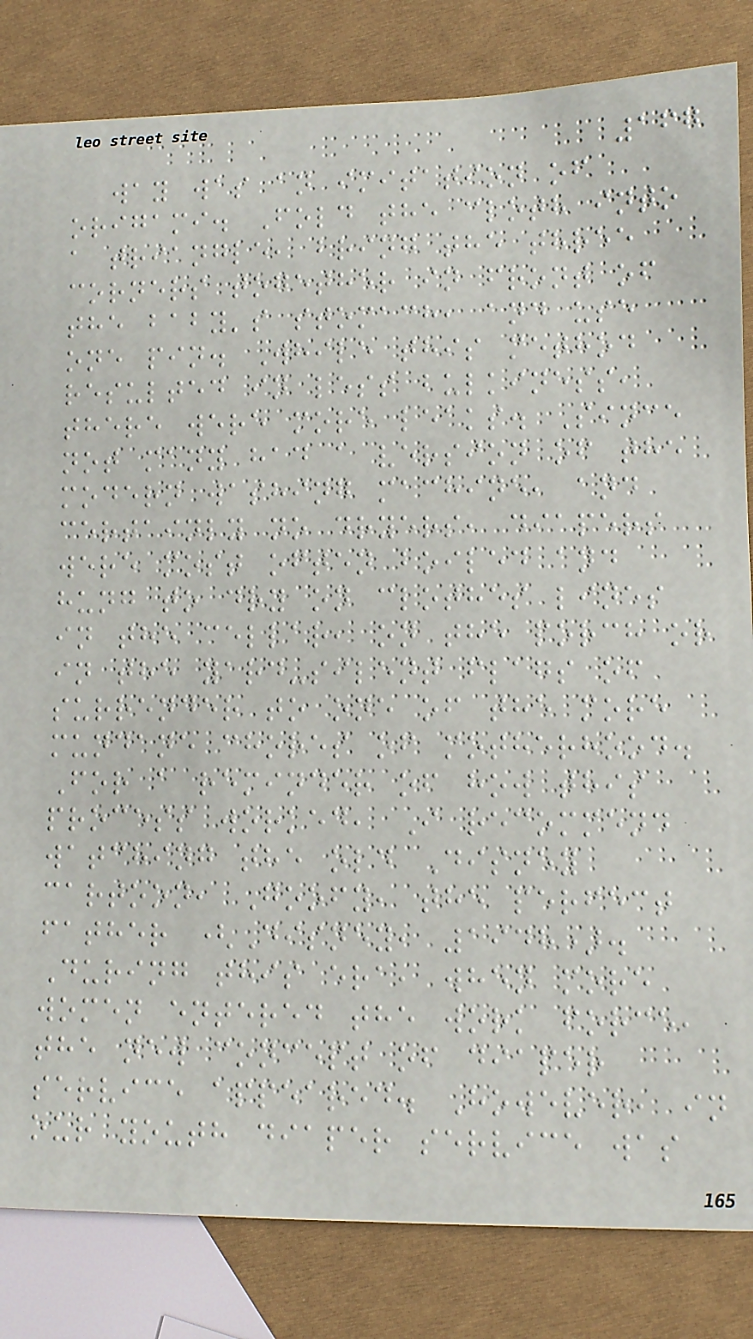167
way was an imitation of
origami. Fold the cloth into
a triangle, bring the three
corners together in front of
the baby's stomach, and use
one pin. While this method
resulted in less bulkiness,
there were more leaks. Since
not many had a version of the
modern washing machine, and
certainly no dryers, diapers
were most often boiled and
hung to dry on clothes lines
in the cellar, on the porch or
in the yard-silent flags of
surrender to one of the more
mundane chores of motherhood.
For a reminder of how this
process worked, I recommend
watching the old Disney
cartoon, Goofy, the perfect
father (Disney, 1948).
During this era, when more
women entered the work force,
the new concept of diaper
service appeared. However, in
our youth diaper service was
